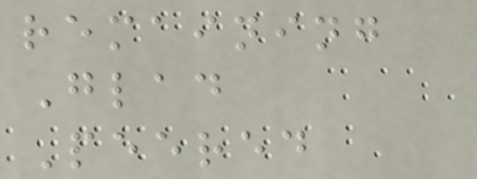remaining
Glad
Peered
